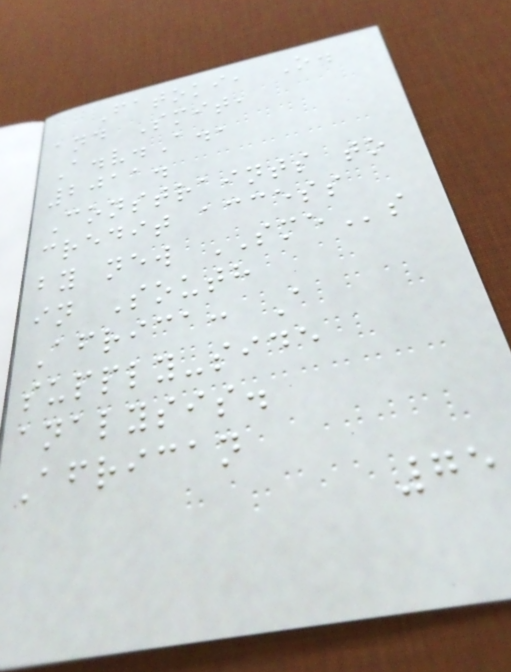Fatoki, O.
and Smit,
A.v.A.,
2011.
Constraints to
credit access
by new SMEs
in South
Africa: A
supply-side
analysis.
African
75
